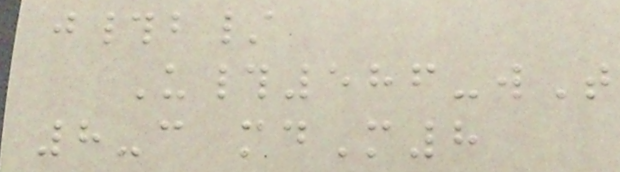j#b/
U#586-wT
8-c mdM8
